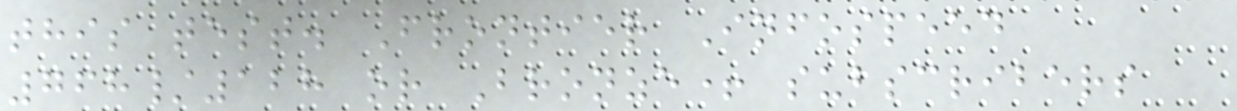this test. Frontier Infospeed
768/128 or Bronze+ subscribers
